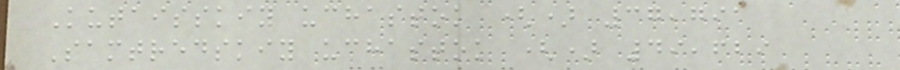Kutaisskiy uchastok () 37,791
Samtredskiy uchastok () 49,629
